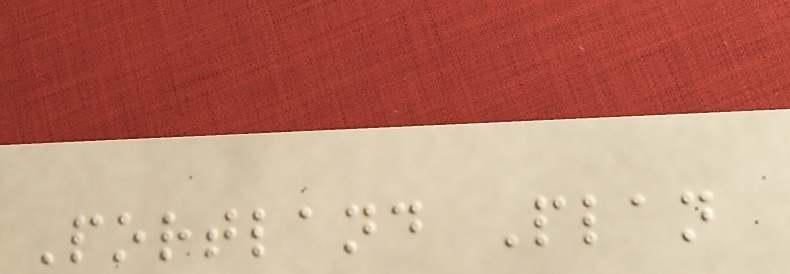Portland Plan
